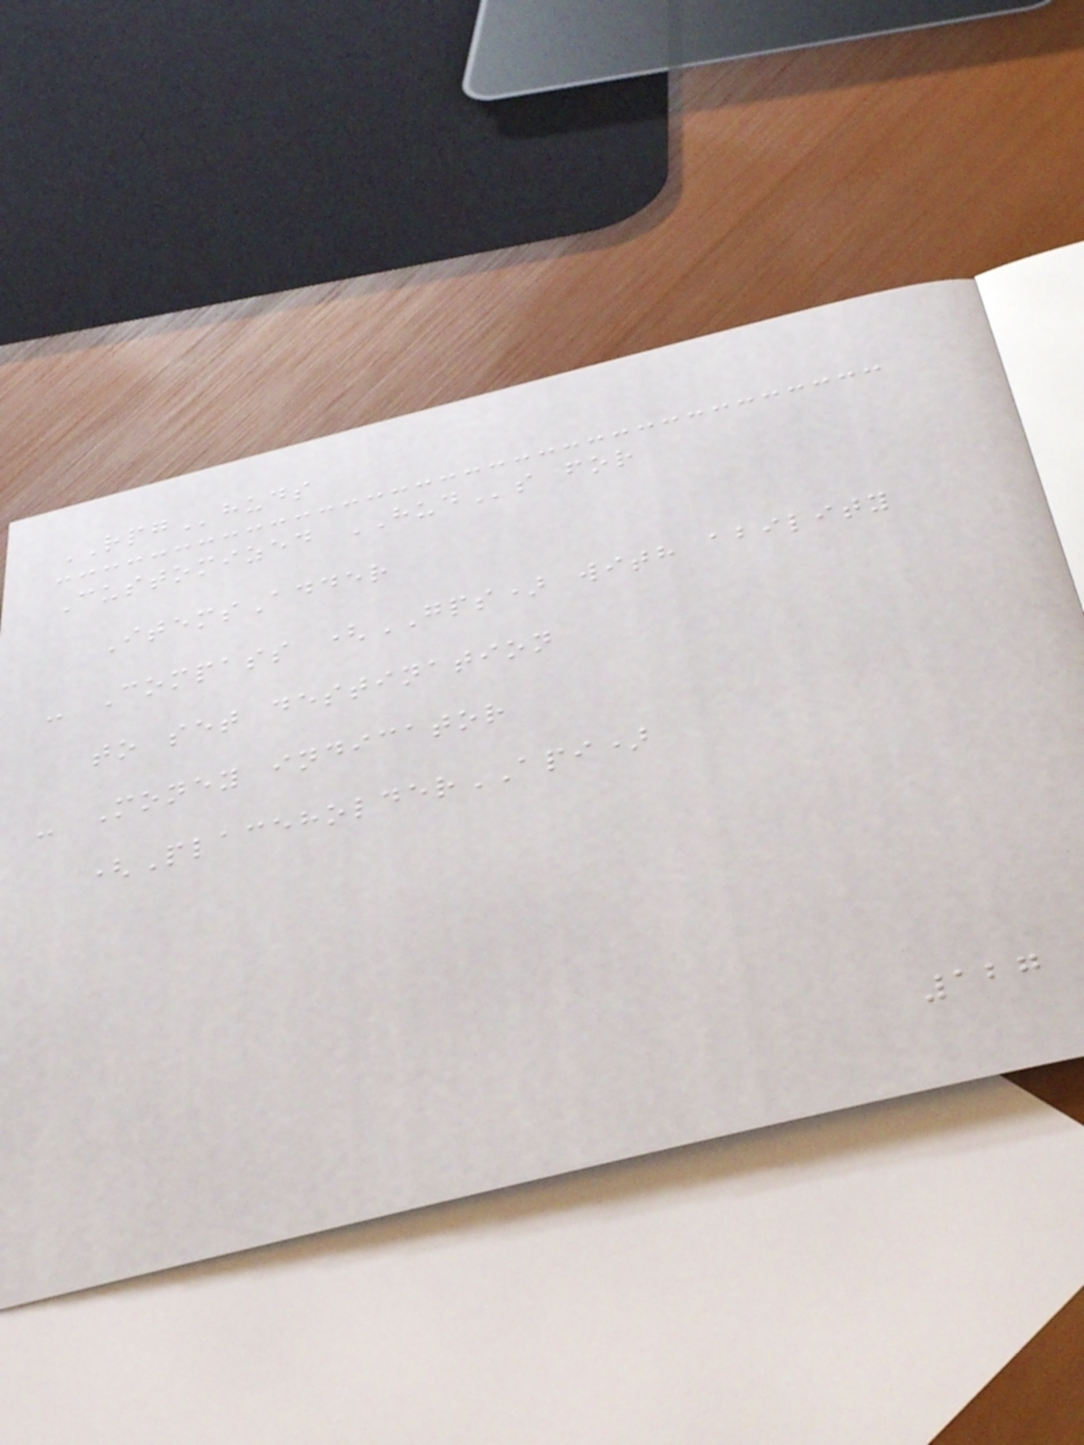RPGhuds
Customized HUDs for
ItemsAdder
- Compass (GPS) with ability
to set destination
- Money indicator
(PlaceholderAPI)
127
